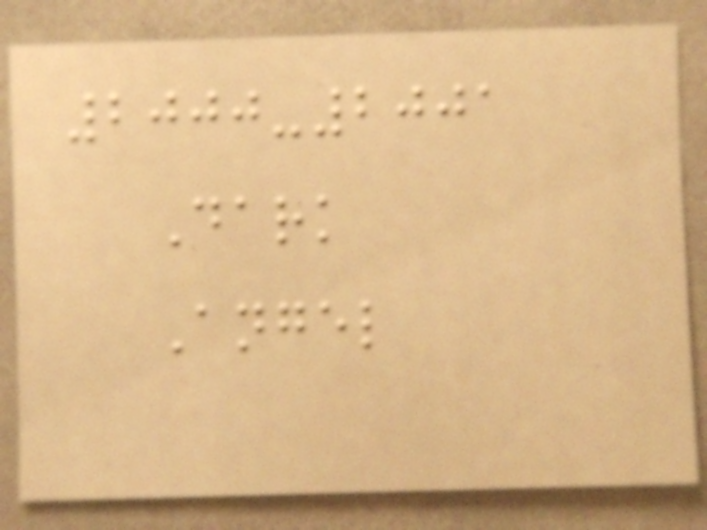2000-2001
Dark
Angel
